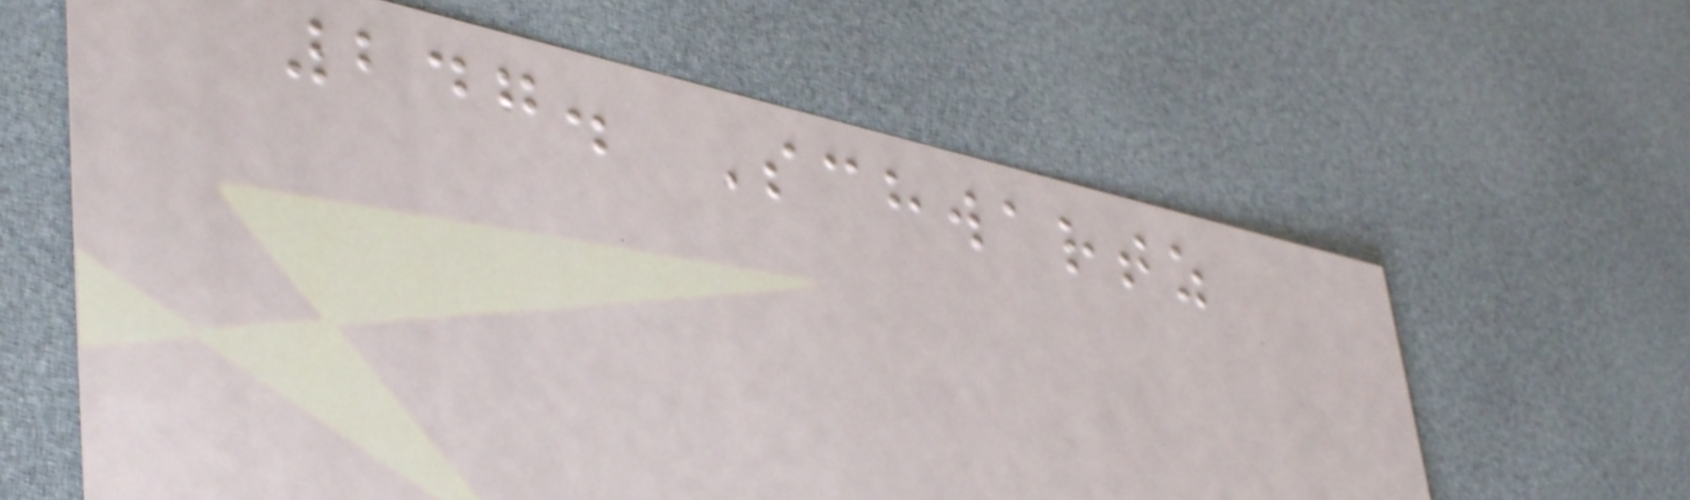247. Schwartz
